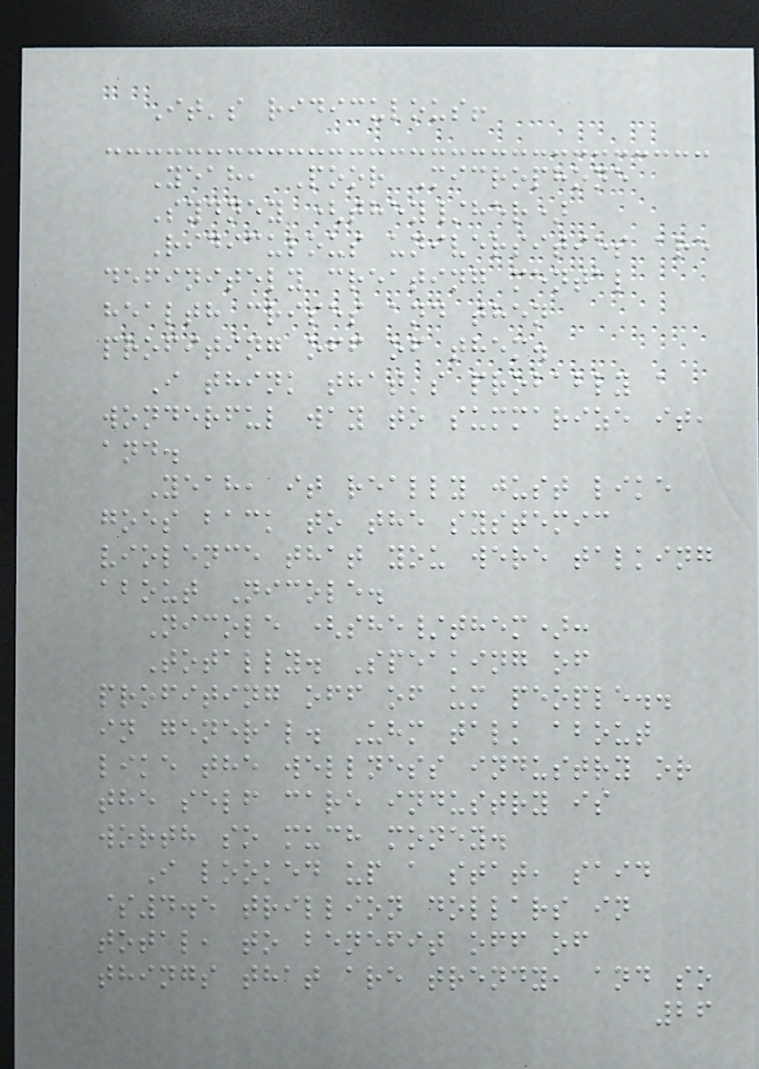It's ridiculous!
Yeah, Poor Microphone
Sydney (they/her)
Ridiculous universities are
definitely creating mental
health crises and then
profiting off of them.
I think that's probably a
wonderful way to summarize it,
and.
Yeah, it really just like
goes back to the systemic
violence that you were talking
about Nicole.
Nicole (she/them):
Totally. Speaking of
profiting off of um people..
in general. Uhm talk about
like the wellness industry or
the self care industry is
worth so much money.
I looked up a stat, said
$4.5 trillion dollars in
total, to benefit off of
things that are trendy, and so
26
